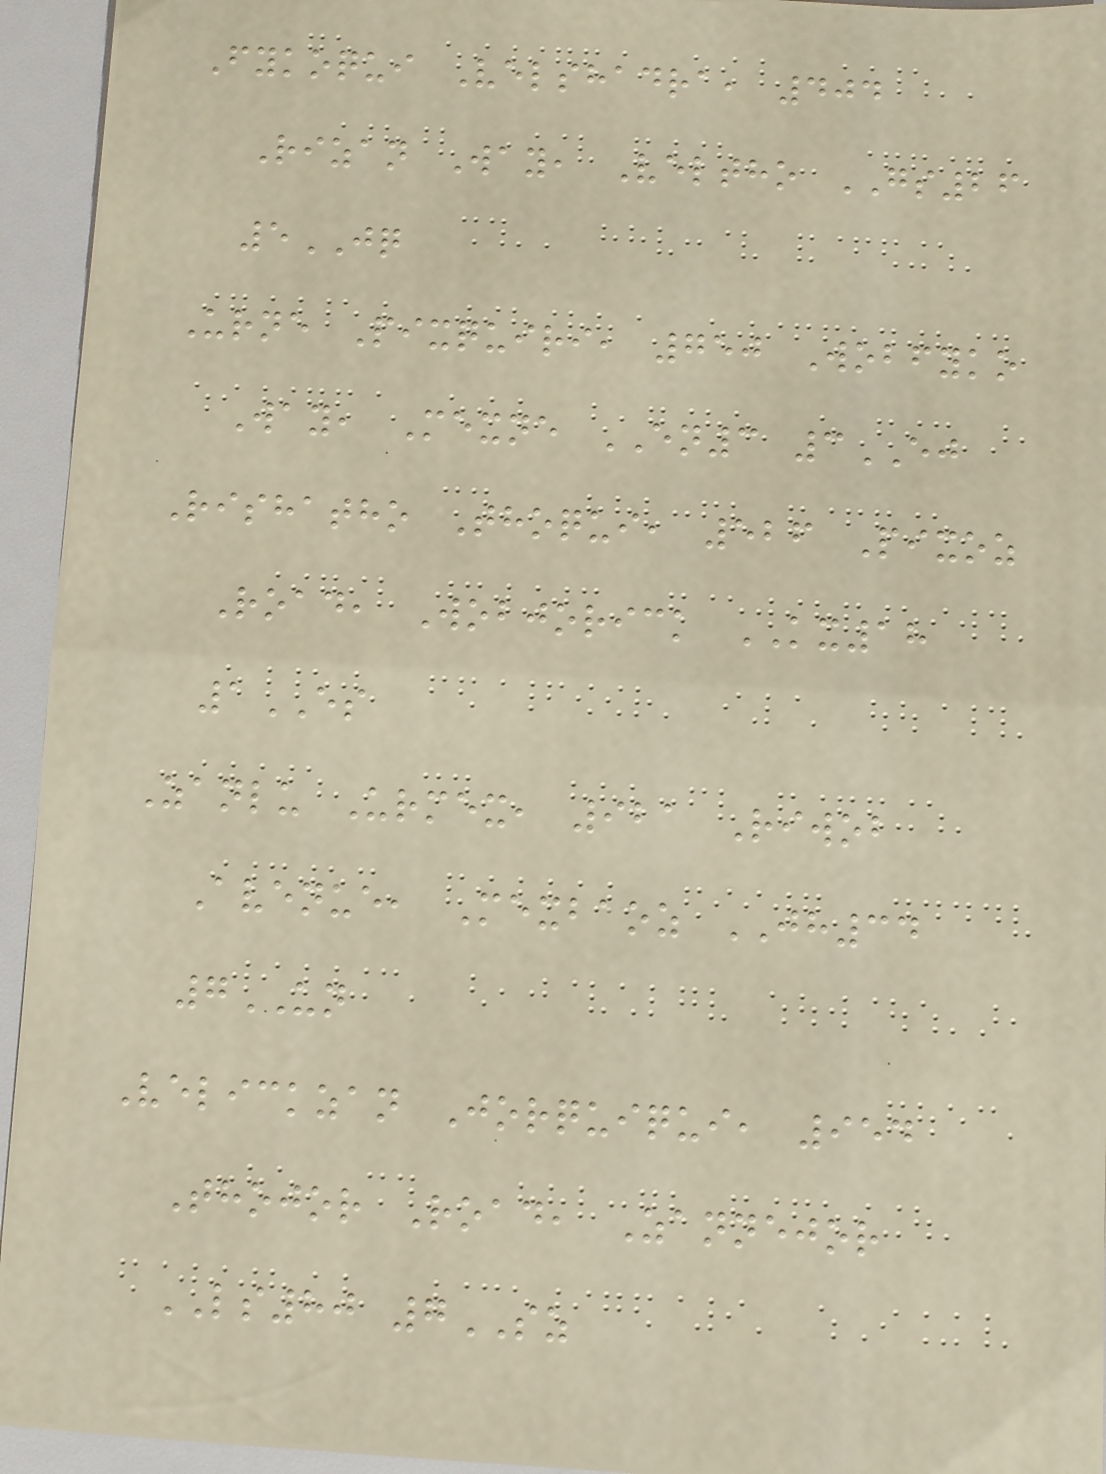Fykoqui Velshadra, 404
Rizan Way, Veltho GS26
5JQ
Urne Pixquiri, 750 Wobfyko
Way, Mexne EN3 3EJ
Rishatho Thoqui, 526 Pixoz
Road, Wobjorick KX18
1ES
Zanlu Urmex, 921 Riwob
Avenue, Mexbaoz JH34
7UN
Velickzan Jorquiqui, 954
Thojor Road, Zannejor
LS80 7SZ
